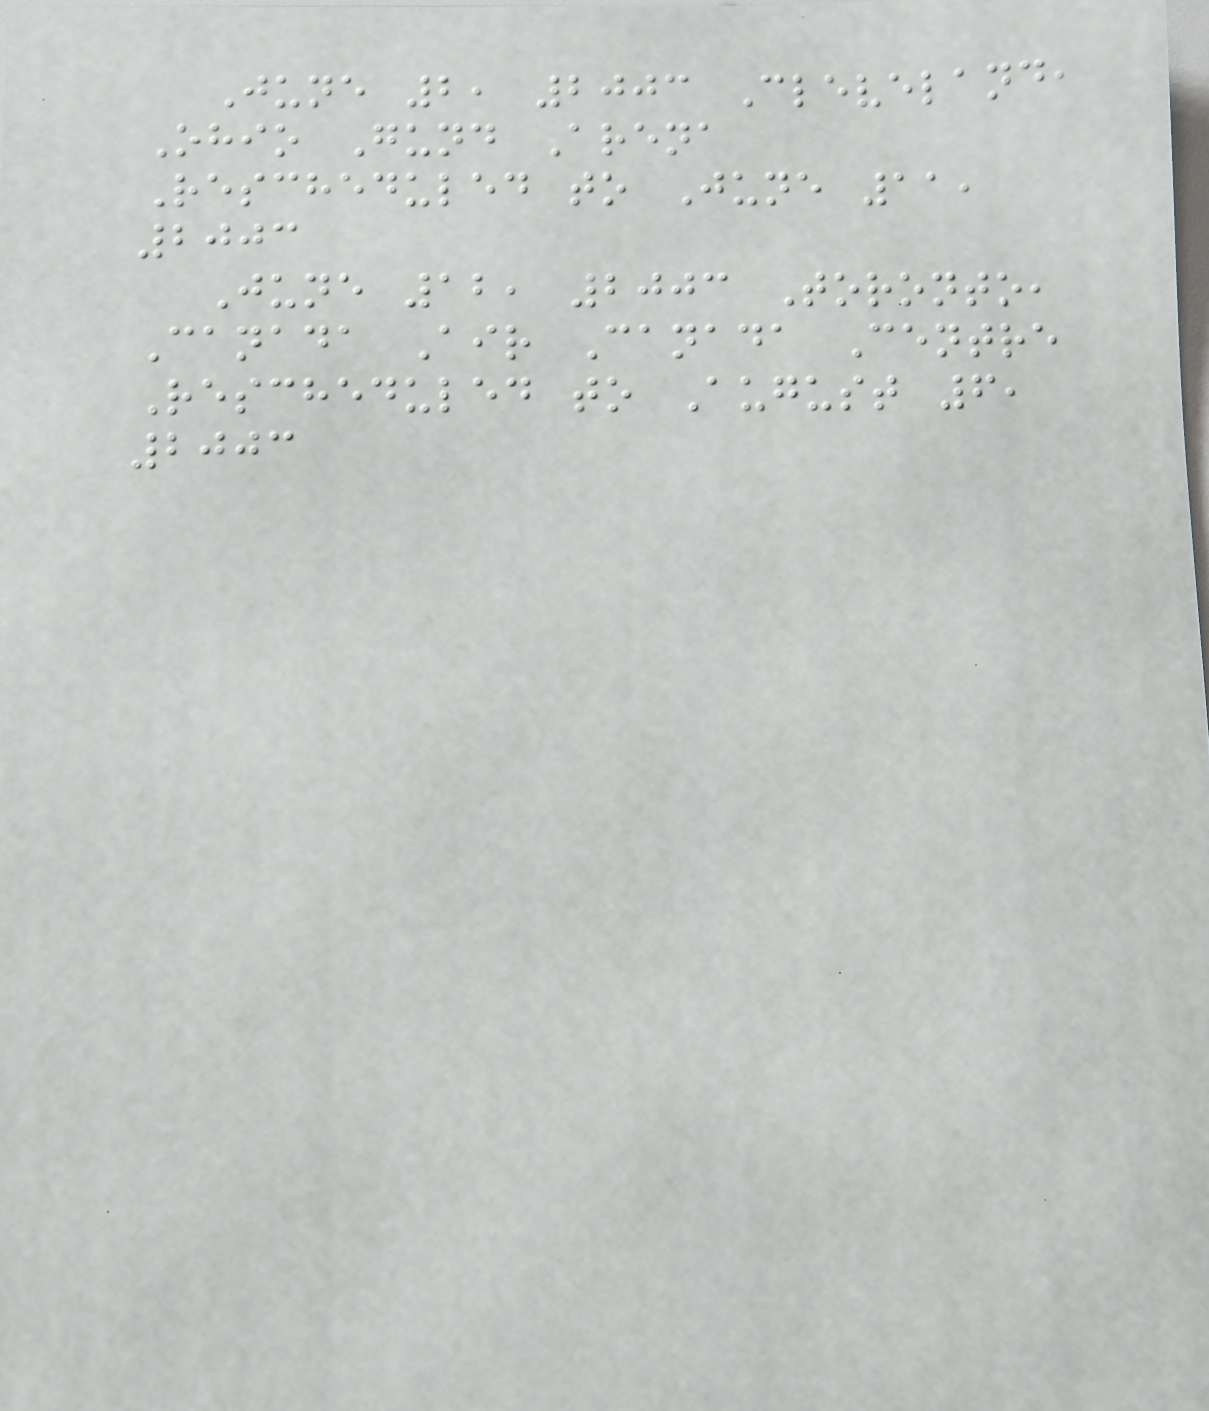June 2, 2003 Cleveland,
Ohio Gund Arena
Rescheduled to June 11,
2003
June 12, 2003 Toronto,
Canada Air Canada Centre
Rescheduled to August 6,
2003
